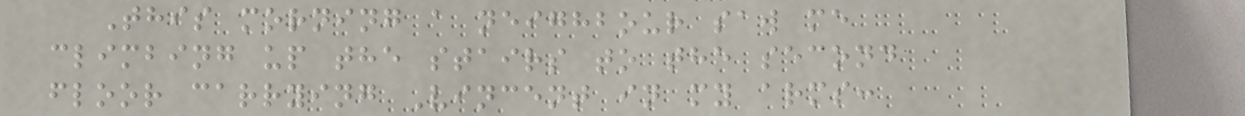This morning a neighbour saw me
climbing up the stairs to the second
floor carrying Vincent in my arms:
